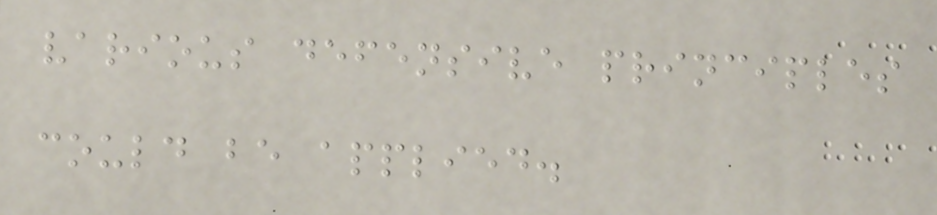various defensive principles
could be applied.
